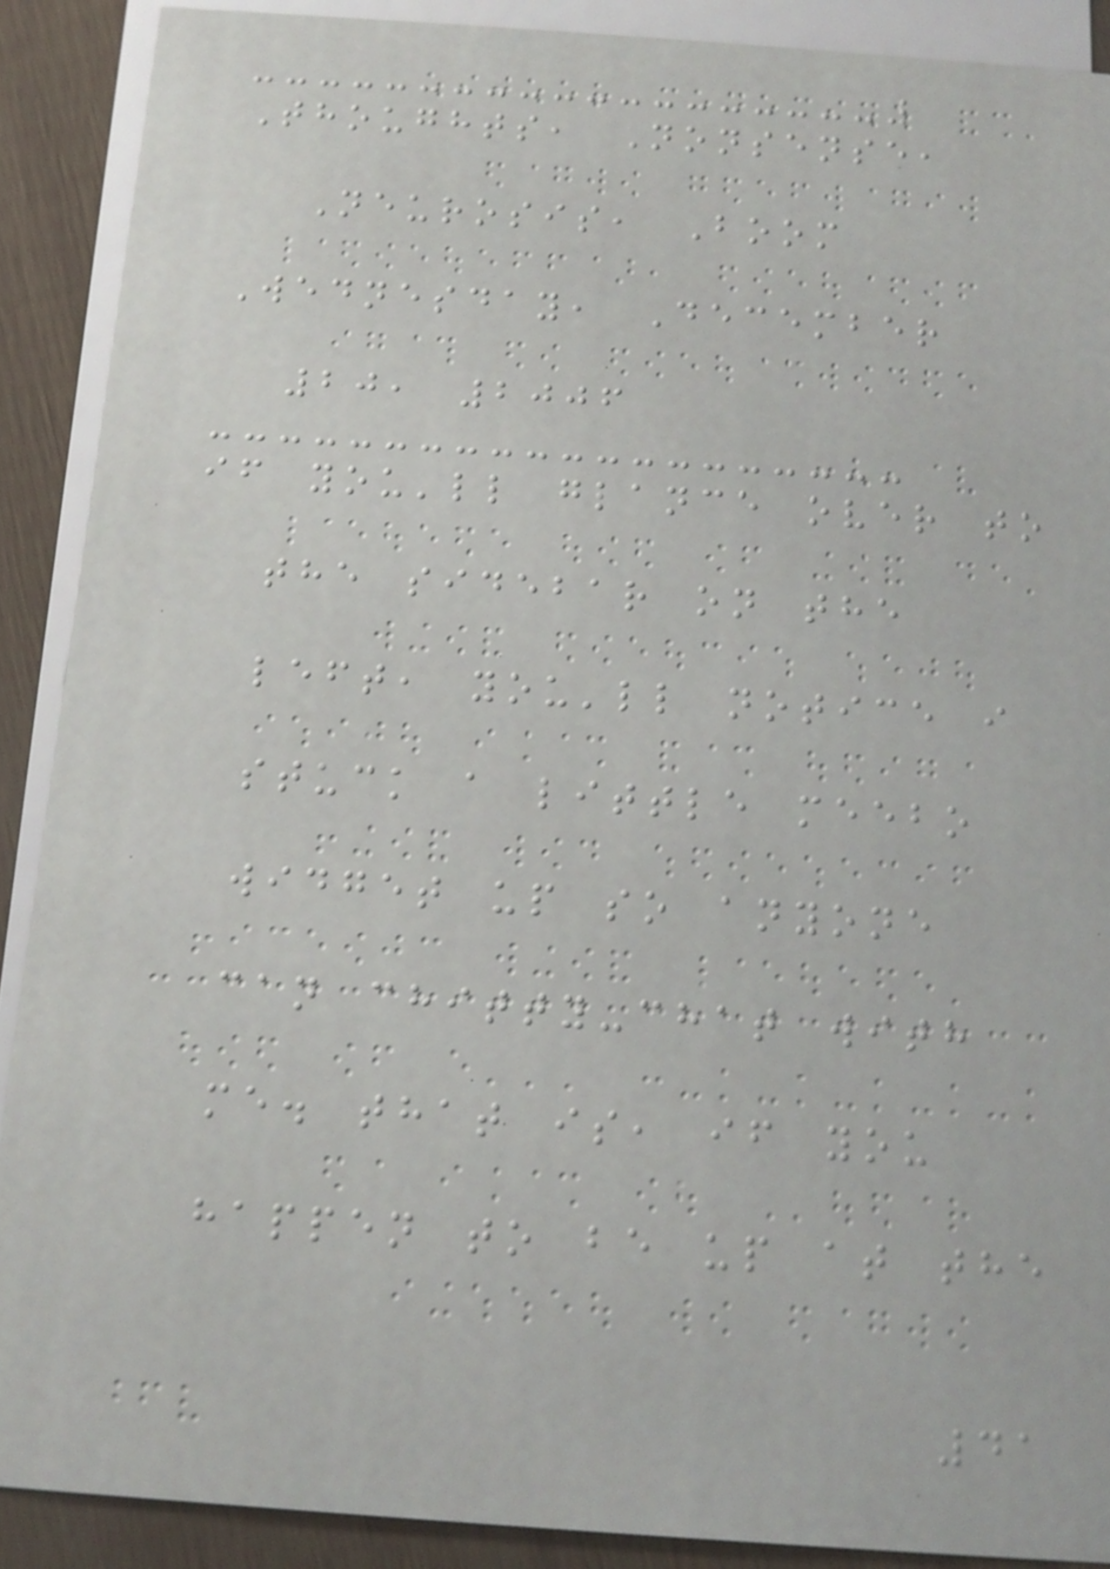Thoughts, Nonsense,
Neurosis, Boom
Wednesday, December
20, 2006
if you'll glance over to
the sidebar on the
left, you'll notice i
stuck a little meebo
widget up so anyone
can chitty-chat with
me. that is, if you
happen to be up at the
41
